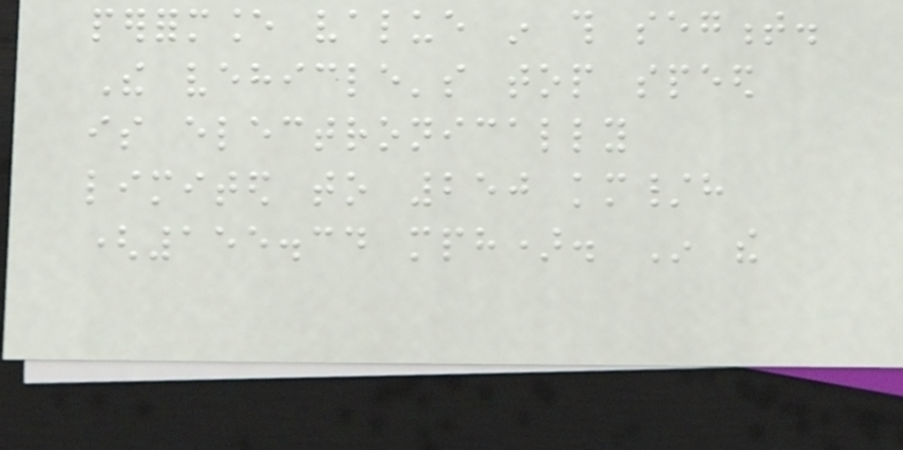performance value in this segment.
The vehicle's top speed
is electronically
limited to 250 km/h
(155.34 mph). In the
